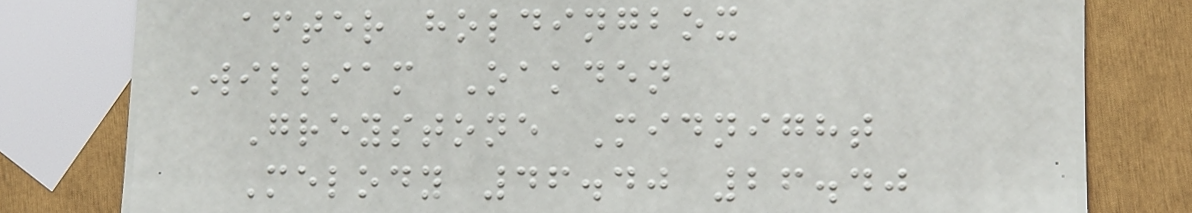after holdingbox
William Oakden
Greystone Midnight
Melody 46.40 26.40
